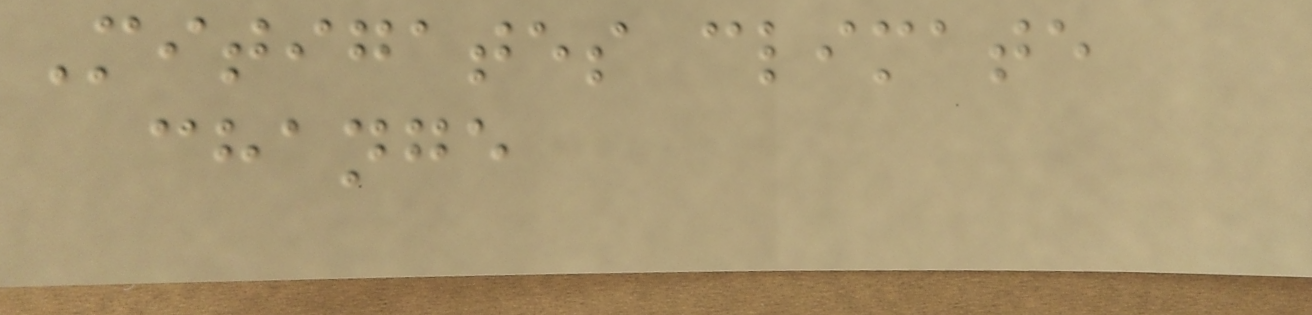Mitigates climate
change
